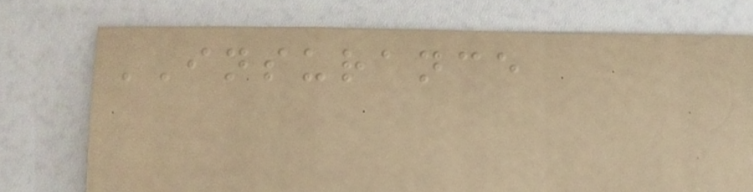INSURANCE
